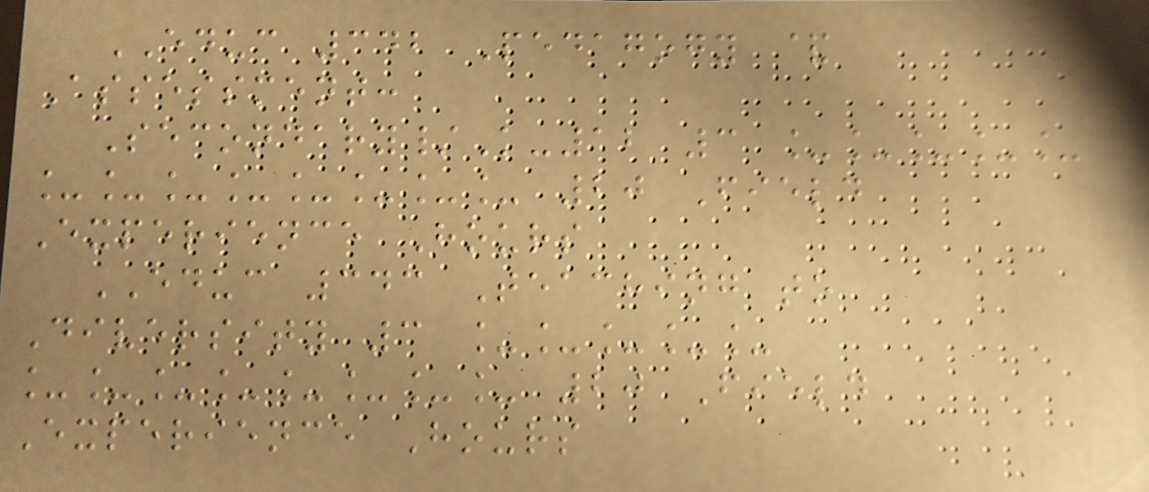EDUC 342 Pedagogy &
Assessment:
Secondary/K-12 3 _____
________ 20 Field
Experience Hours
EDUC 343 Teaching to
Diversity 3 _____
________ 20 Field
Experience Hours
